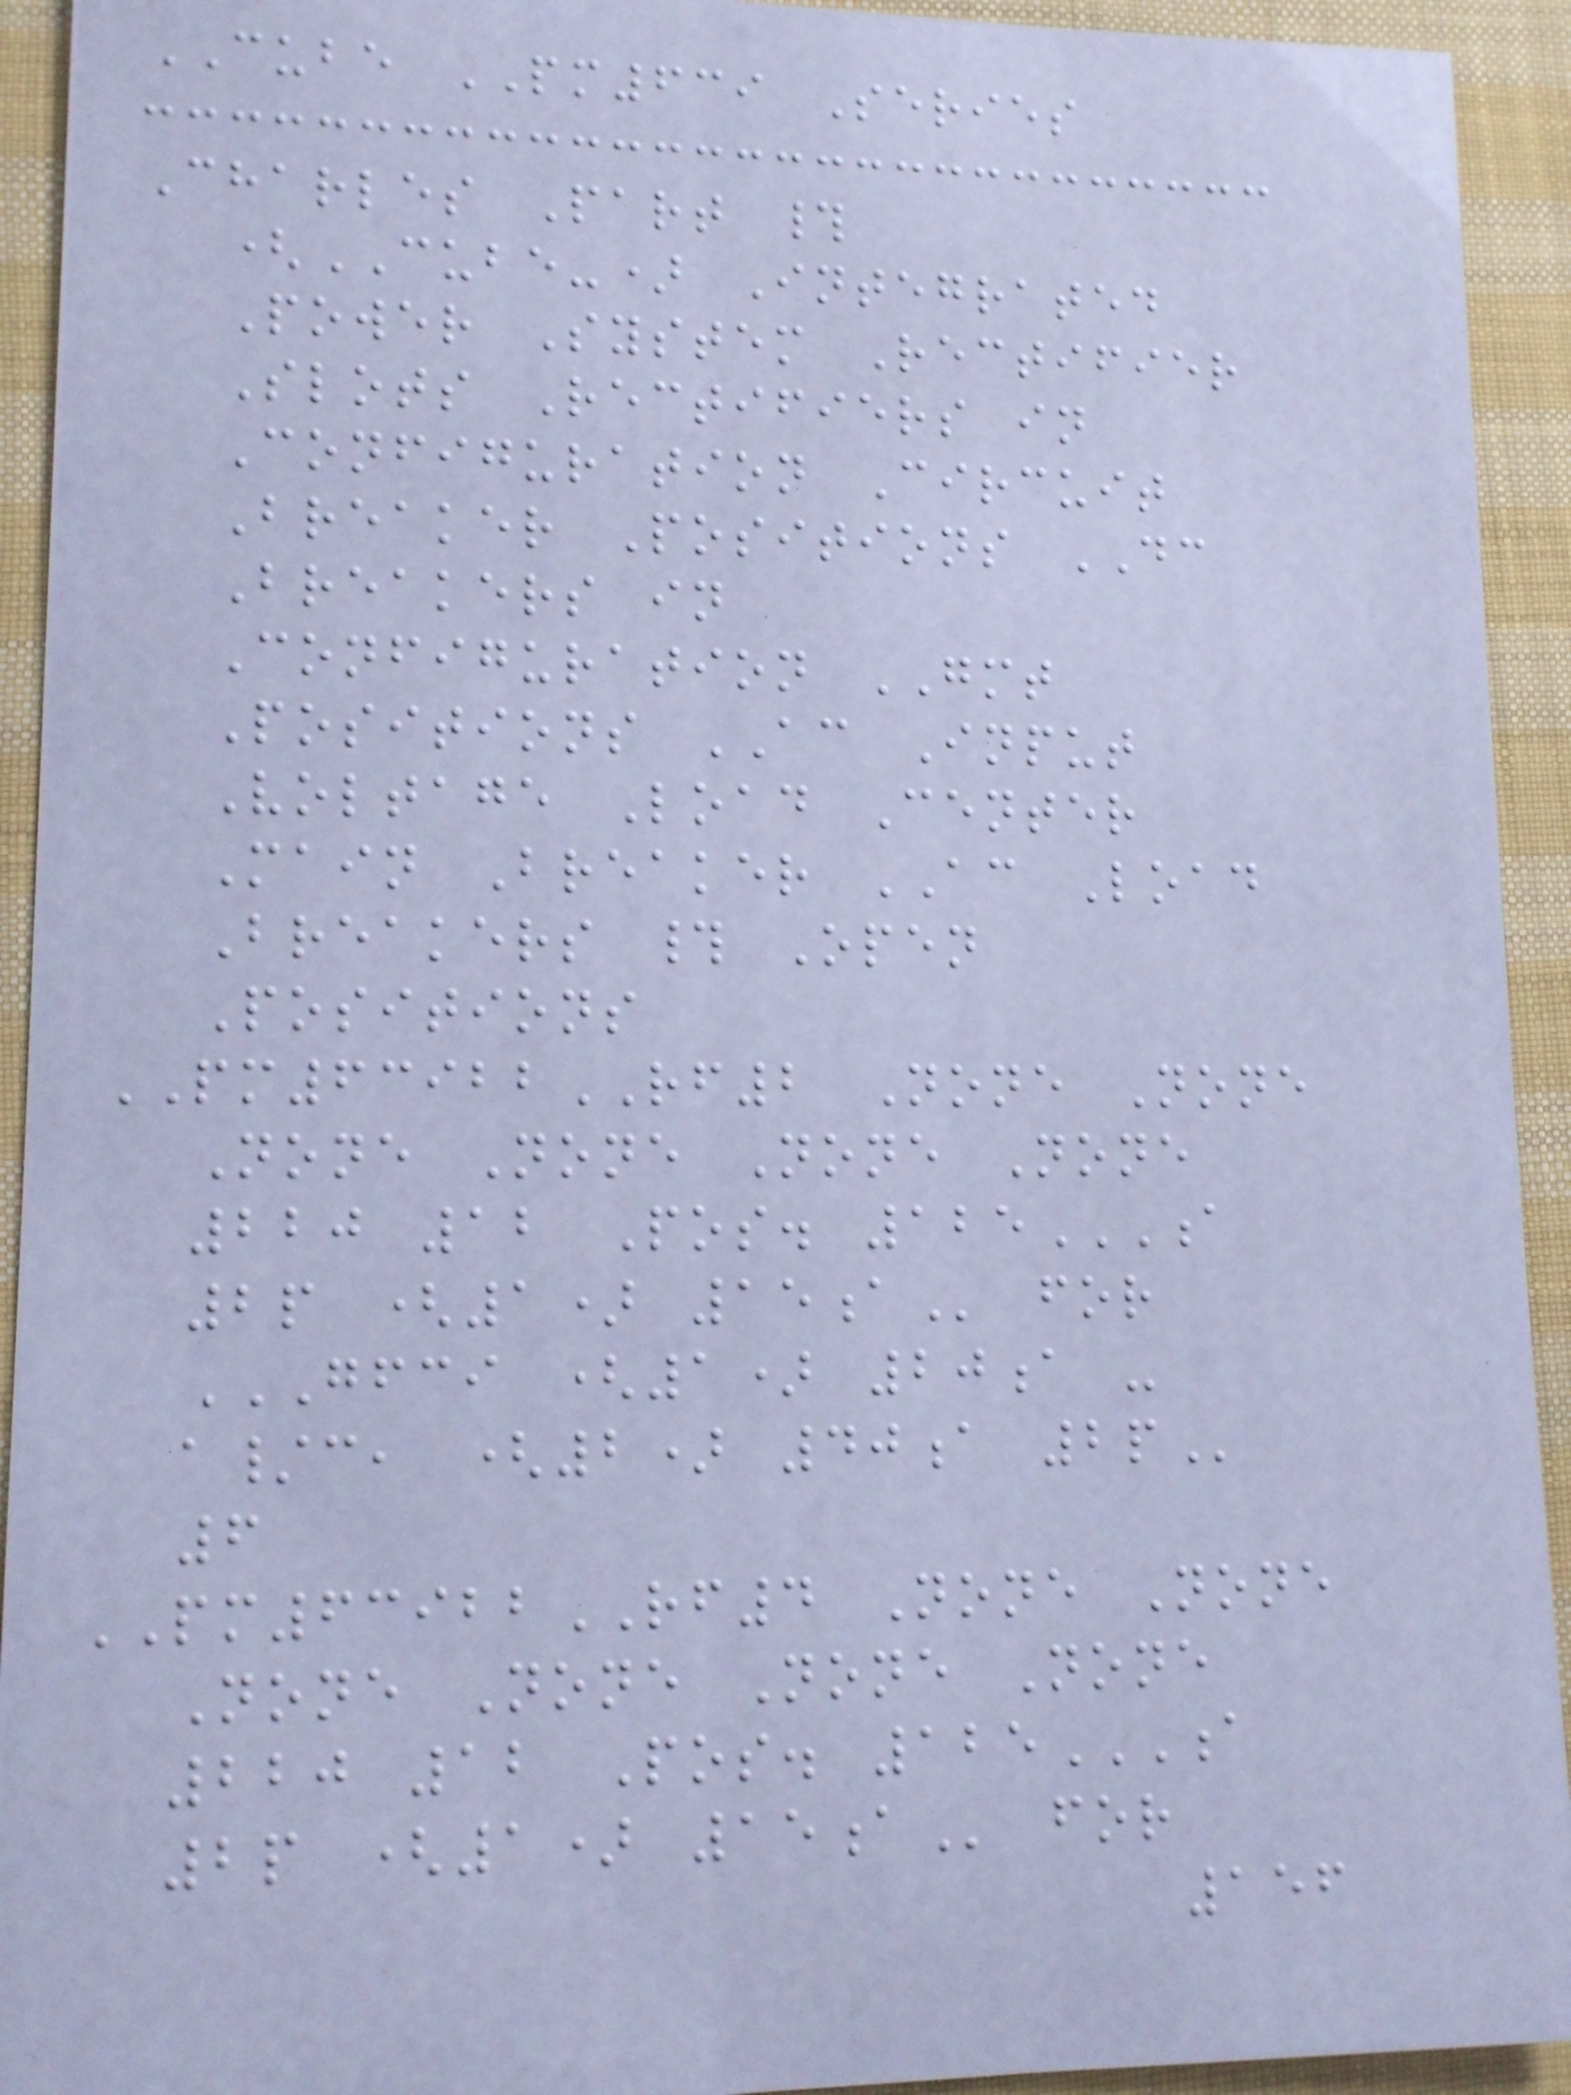CUBE PM639 Series
Charles Part #
(CUBE-) Integrated
Power System Rectifier
Slots Rectifiers in
Configuration Circuit
Breaker Positions DC
Breakers in
Configuration GMT
Positions AC Input
Voltage Load Center
Main Breaker AC Load
Breakers # Open
Positions
PM63922RF2 None None
None None None None
220 12 Pos. 125A
2P (1) 15A for
GFCI (1) 20A -
A/C, (2) 40A 2P
6
PM63922RF4 None None
None None None None
220 12 Pos. 125A
2P (1) 15A for
156
